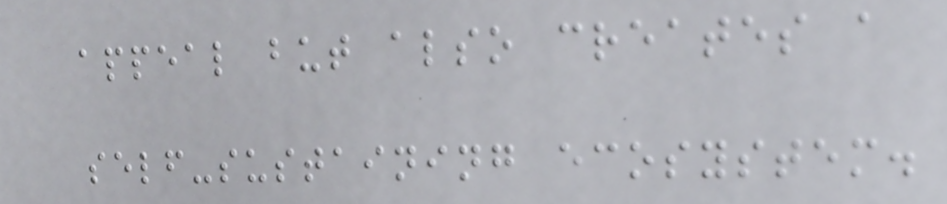appeal but also creates a
self-sustaining ecosystem.
